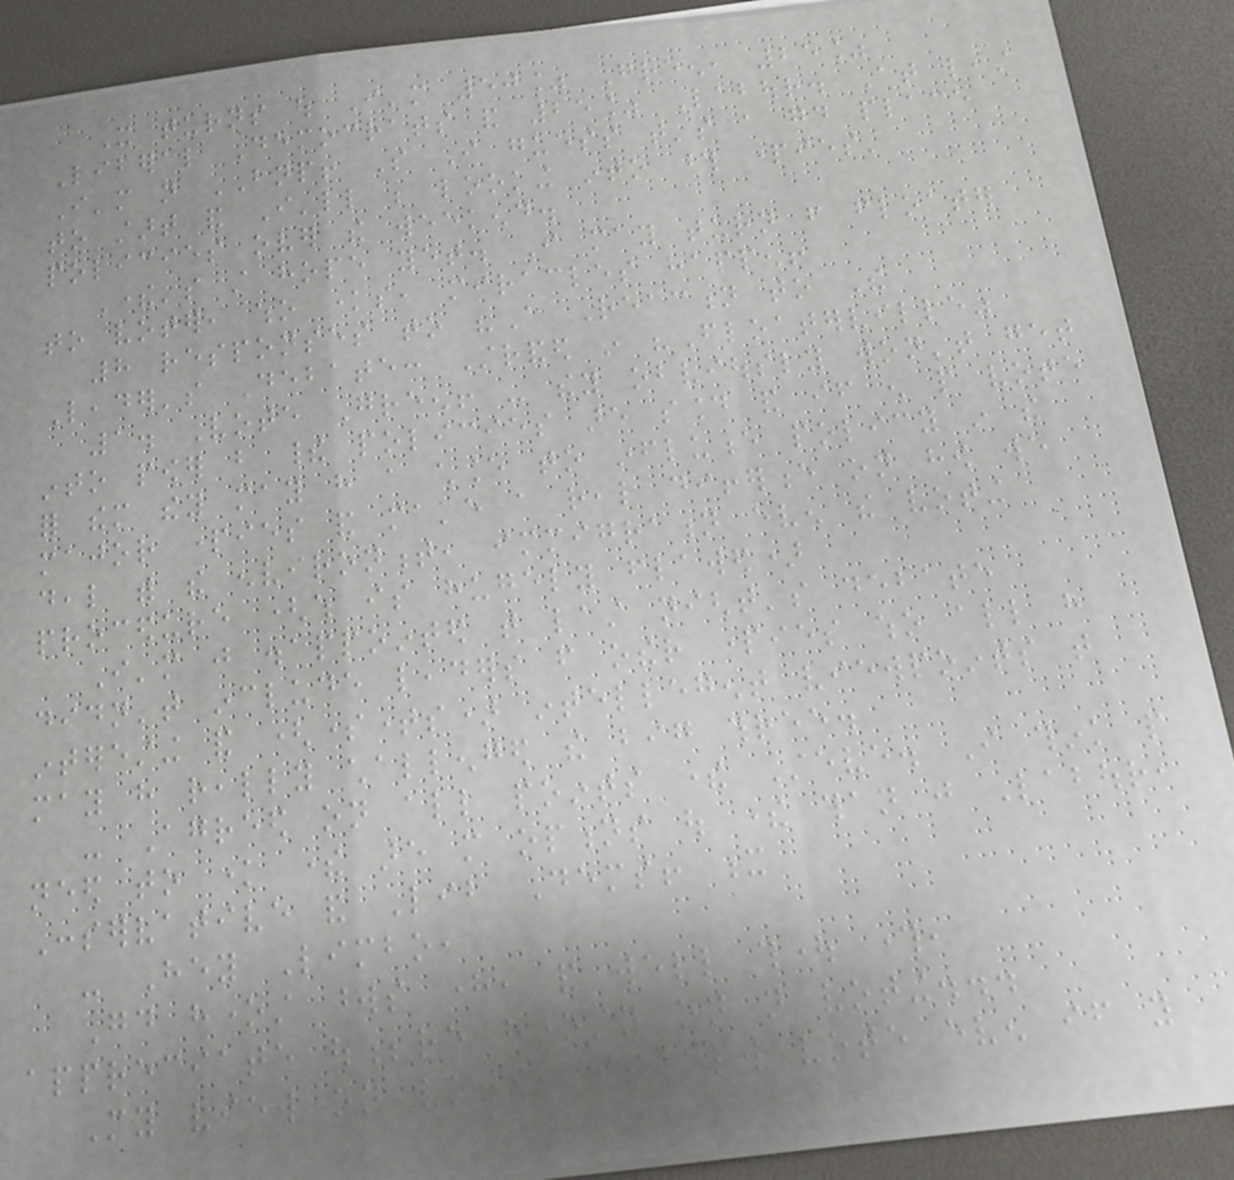It turns out I'm 50% Green, 25%
Liberal Democrats and 25% Labour. At least
I'm not BNP! So I guess that's a good place
to start and I'll be looking into those parties'
policies over the weekend.
There's still hope yet. I may turn from floater
to voter, who knows, miracles happen!
8 responses to "A Reaction to The
Leader's Debate: Stranded in "Floaterville"
1. Vote Green! - they obviously won't get
into power but their policies are sound and if enough people vote
for them they may have a chance to influence policy in the
major parties and make a real difference on how we
deal with the environment, immigration even the voting
procedure (which is hugely flawed)
I'm just disappointed that last night's debate
didn't include leaders from other parties who all have
interesting and (sometimes) intellegent viewpoints that
may have really challenged the big three.
- Agreed on all points there Steve. I think people
need to know there are more options out there than just Labour,
Conservative and Lib Dems! x
- Hey Limbo,
Good honest words here, and well thought through,
appreciate ou;re honesty on not voting...
My view on voting, is always vote even if you
